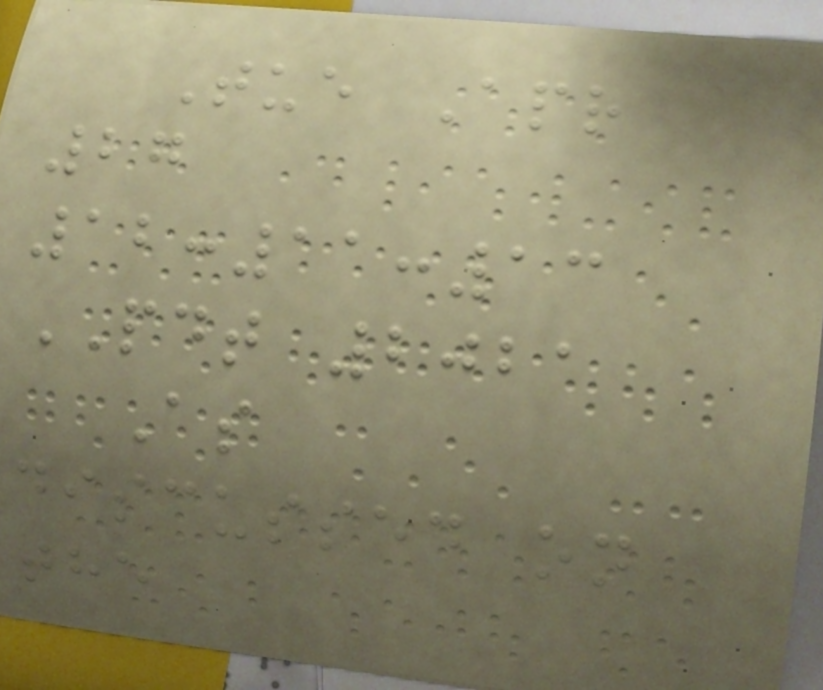Tue Apr
27
12:11:13
PDT 2021
As
discussed on
the
